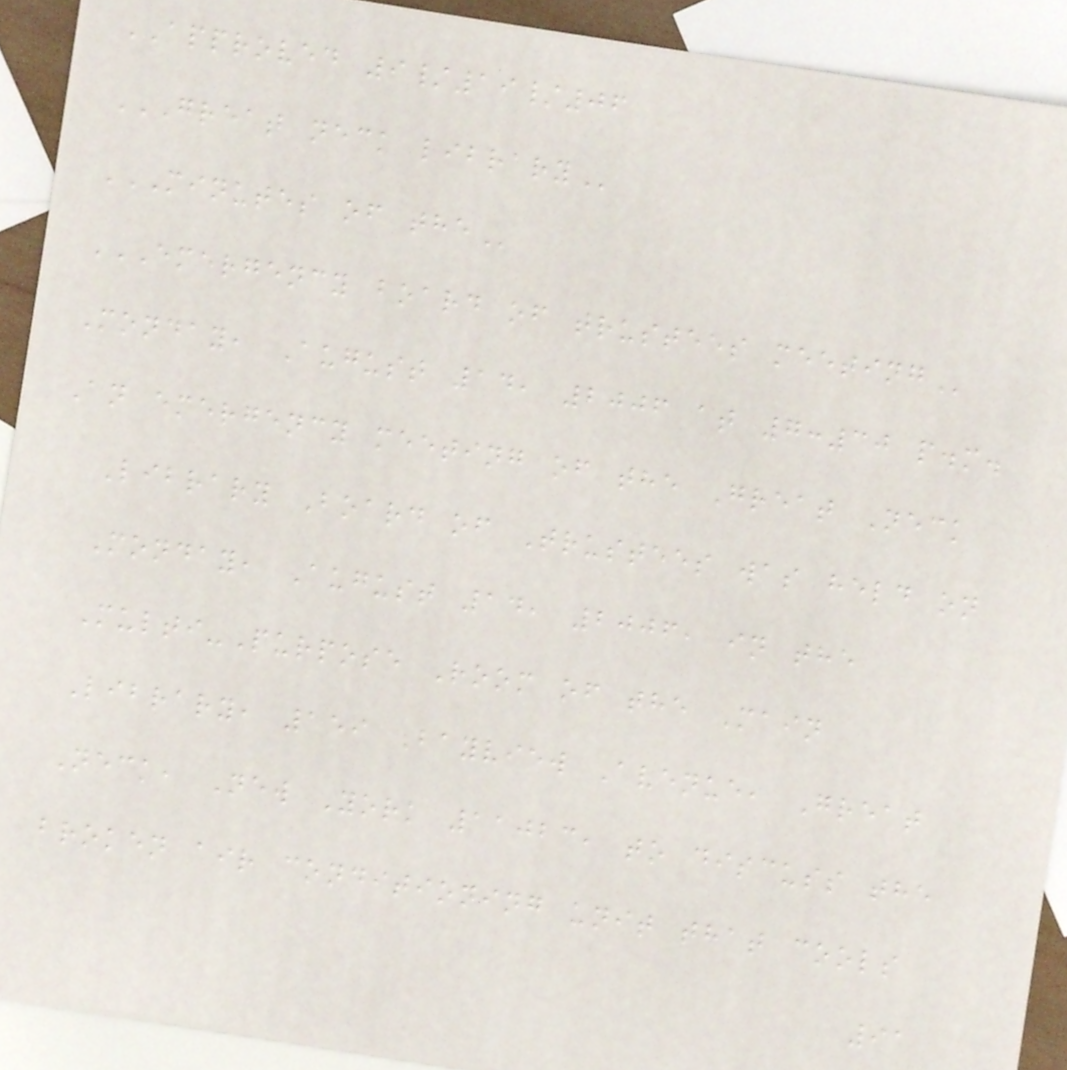APPROVED 9/19/06
GREAT NECK LIBRARY
MINUTES OF THE
EMERGENCY BOARD OF TRUSTEES MEETING
Monday, August 14, 2006 at 7:30 p.m.
An emergency meeting of the Great Neck
Library Board of Trustees was held on
Monday, August 14, 2006, in the
Multi-Purpose Room of the Main
Library, 159 Bayview Avenue, Great
Neck, New York 11023, to discuss the
broken air conditioning unit that cools
91
